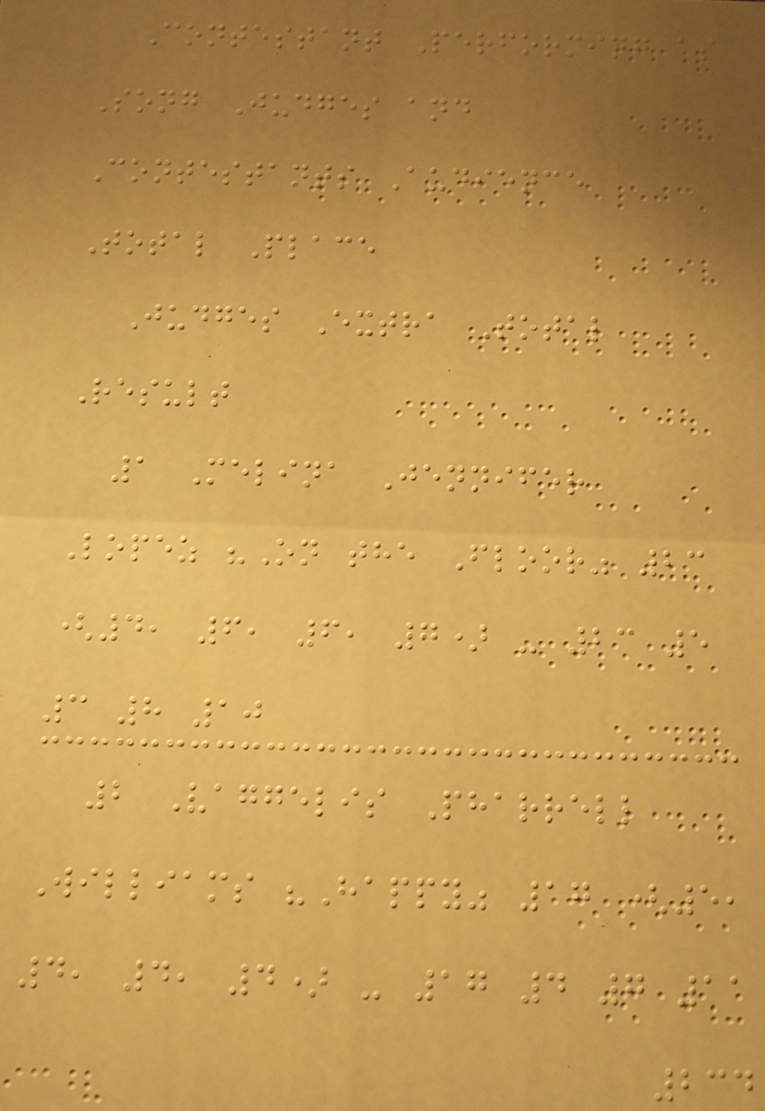Contestant Performing as
Song Judges and
Contestants Audience
Total Place
Judges Extra Total
Result
1 Melina Jennifer
Lopez "On the Floor" 23
(4, 6, 6, 7) - 23 5
3 8 10
2 Vaggelis Pharrell
Williams "Happy" 17 (5,
4, 4, 4) - 17 4 7 11
234
